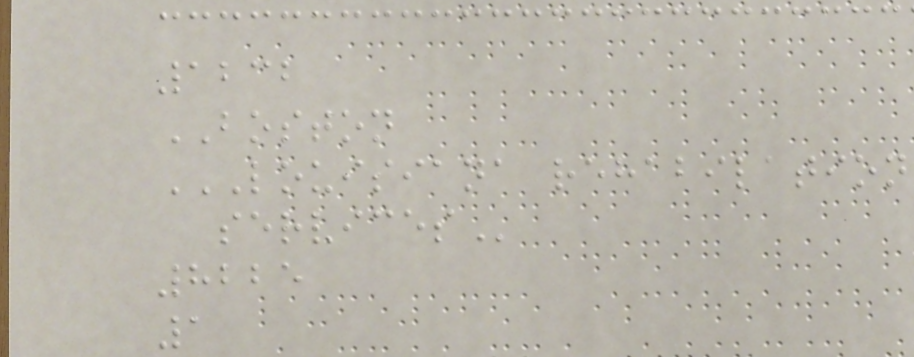1232
BOSTON
LOUISIANA REHABILATION
SERVICES
8225
1
